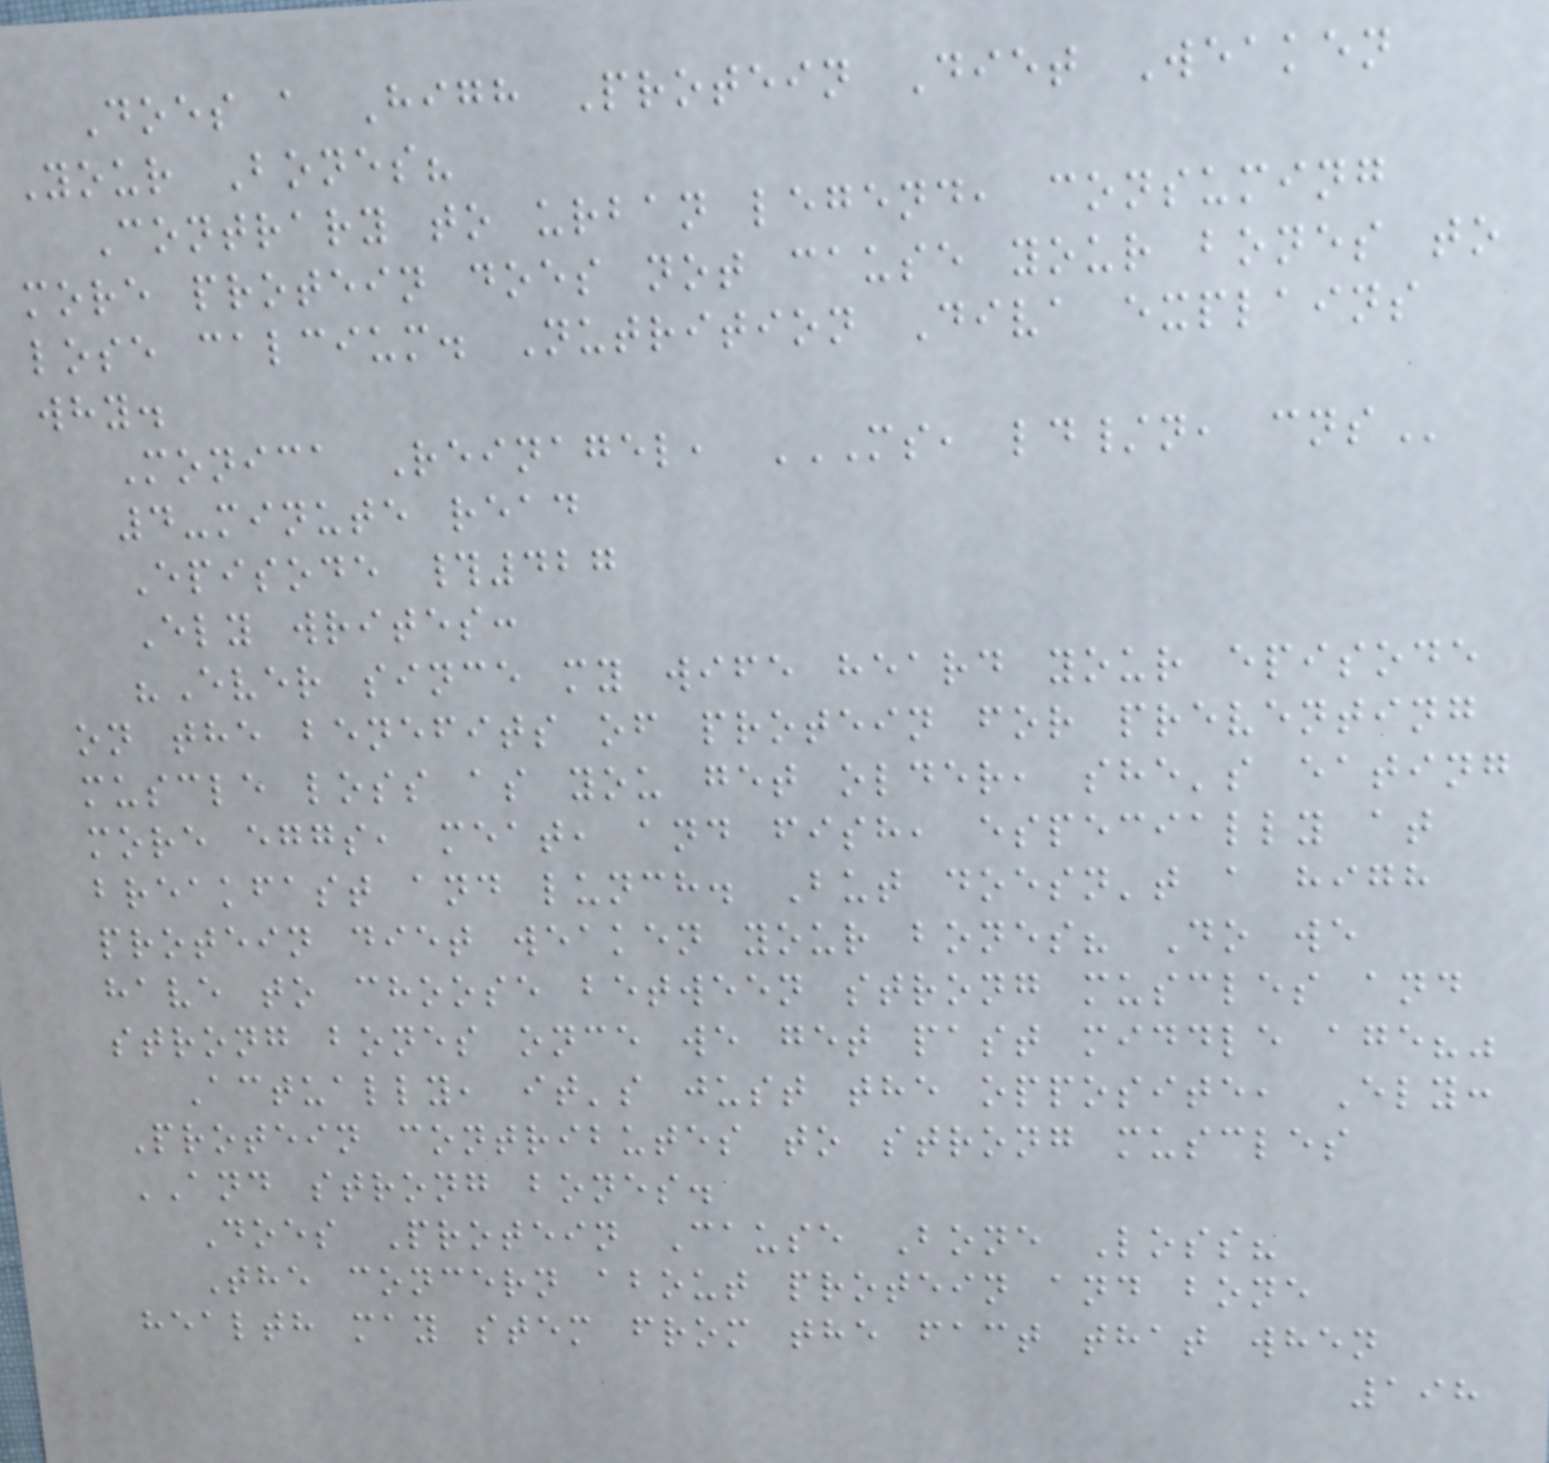Does a High Protein Diet Weaken
Your Bones?
Contrary to urban legend, consuming
more protein does not cause your bones to
lose calcium. Nutrition Diva explains
why.
Monica Reinagel, MS, LD/N, CNS
4-minute read
Episode #427
Ely writes:
"Ever since my wife heard your episode
on the benefits of protein for preventing
muscle loss as you get older, she's eating
more eggs, meat, and fish, especially at
breakfast and lunch. But doesn't a high
protein diet weaken your bones? Do we
have to choose between strong muscles and
strong bones once we get past middle age?"
Actually, it's just the opposite, Ely:
Protein contributes to strong muscles
AND strong bones.
Does Protein Cause Bone Loss?
The concern about protein and bone
health may stem from the fact that when
198
